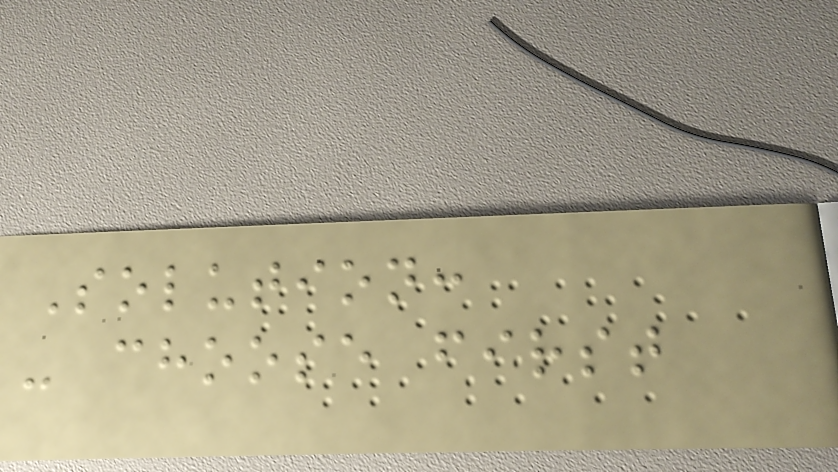Solution:
- choose first
